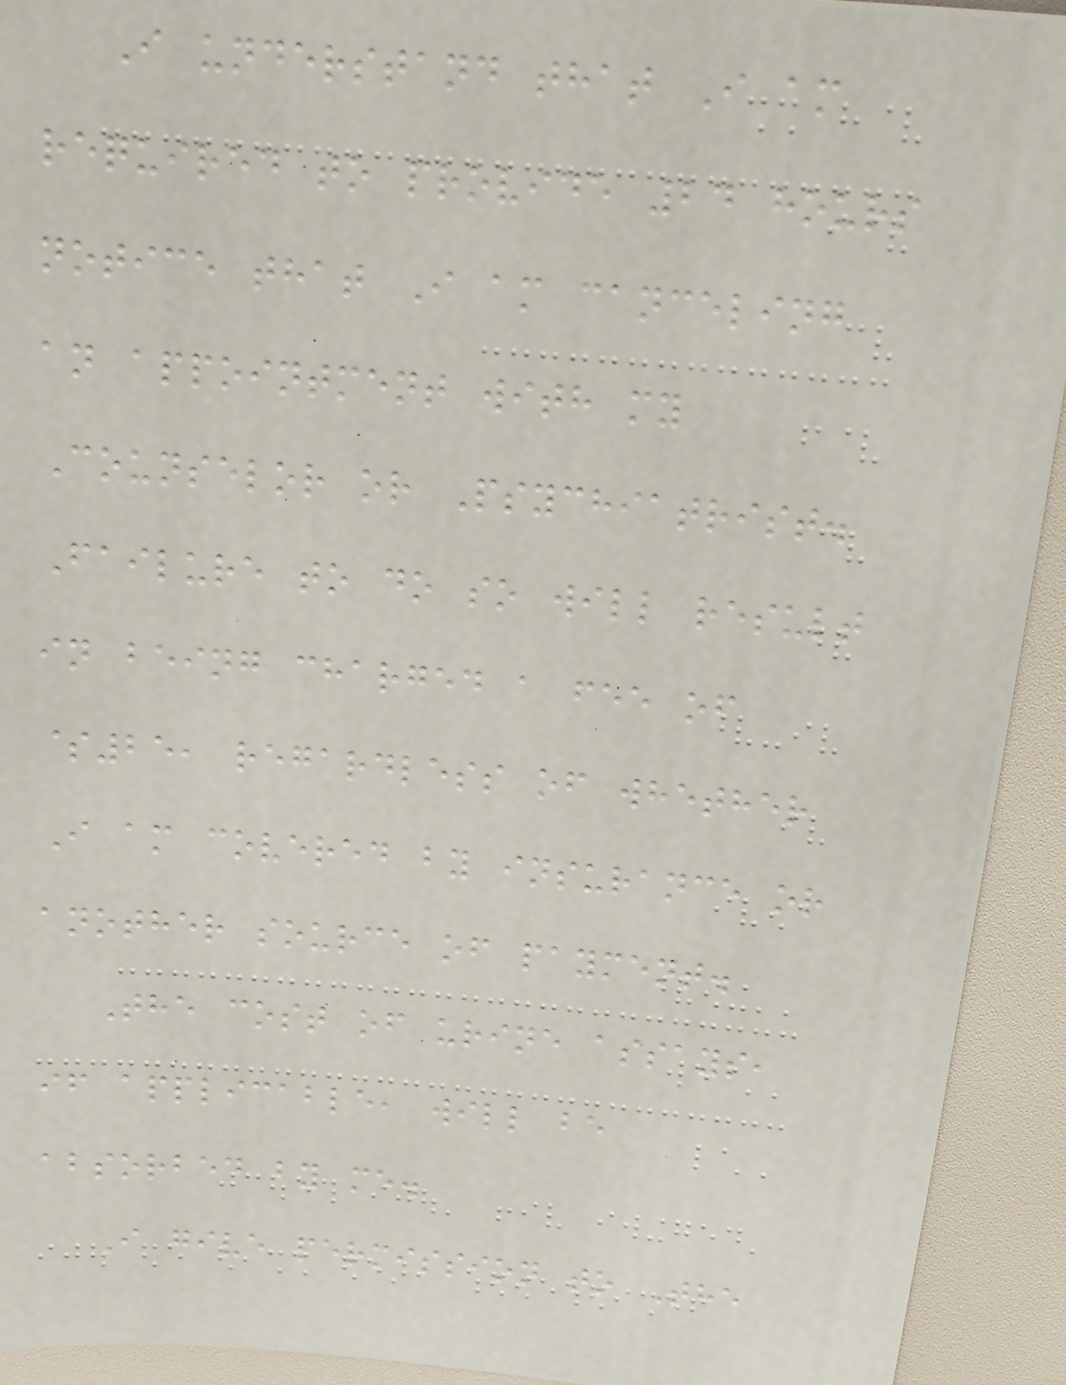I understand that I am
required to provide 24 hours
notice that I am canceling
an appointment with my
Counselor or Psychiatrist.
Failure to do so will result
in being charged a fee of
$25, regardless of whether
I am covered by insurance or
another source of payment.
The cost of urine assays,
if applicable, will be
absorbed by me.
I give permission to The
